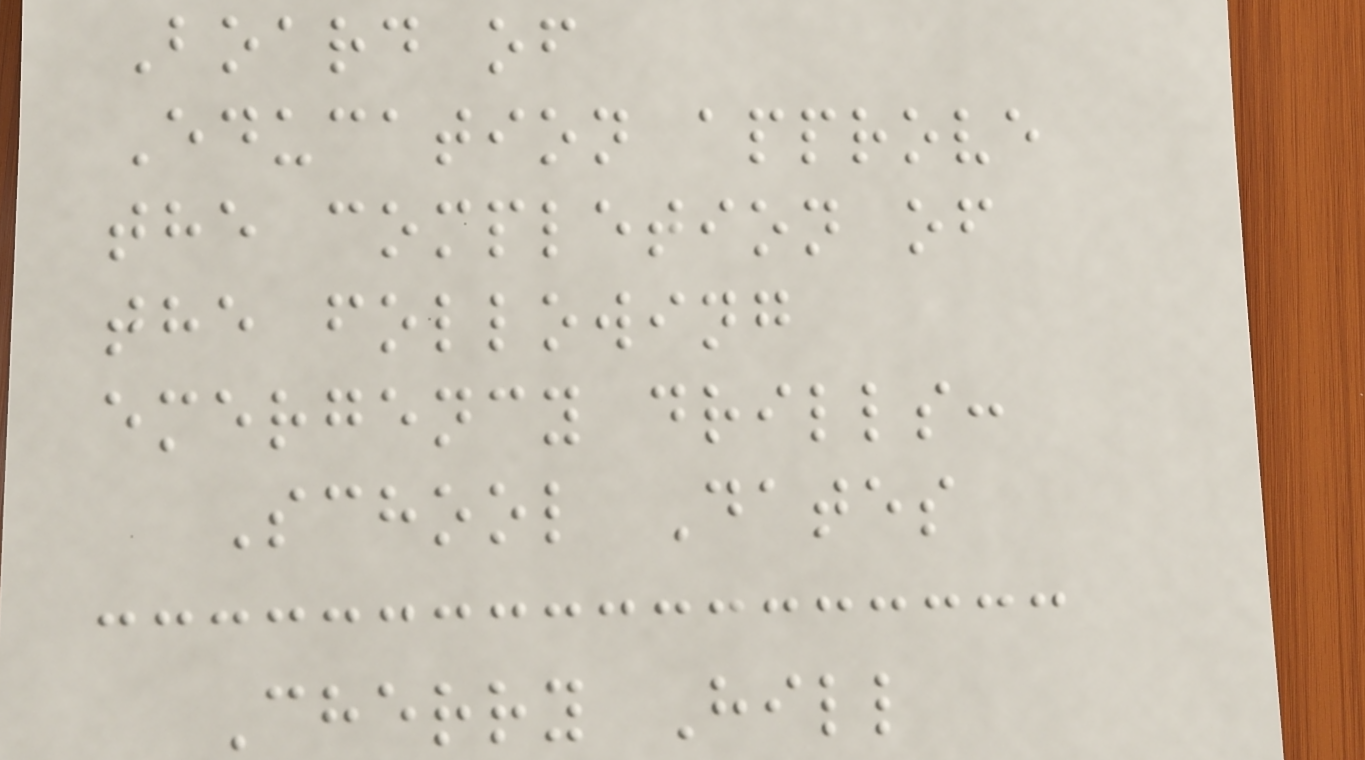Board of
Education approve
the completion of
the following
emergency drills:
School Dates
Cherry Hill
